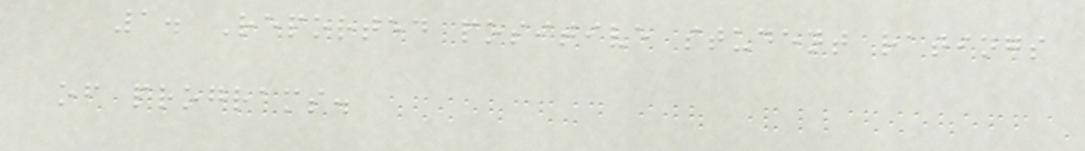1. Reported positive student ratings
of programs.
